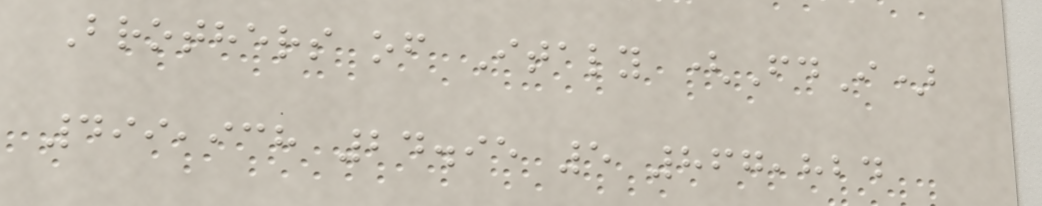Brothers of Italy (FdI)
499,938 24.95 5 867,824
